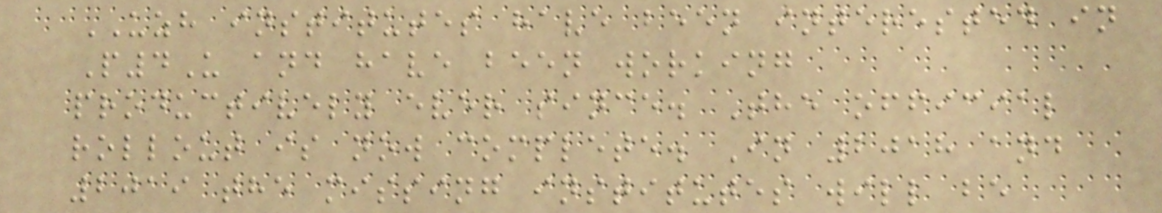UZH institutes have been interested in
P4U and have been working
productively ever since. The official
rollout is now complete. In 2018 and
2019 the missing institutes will be
